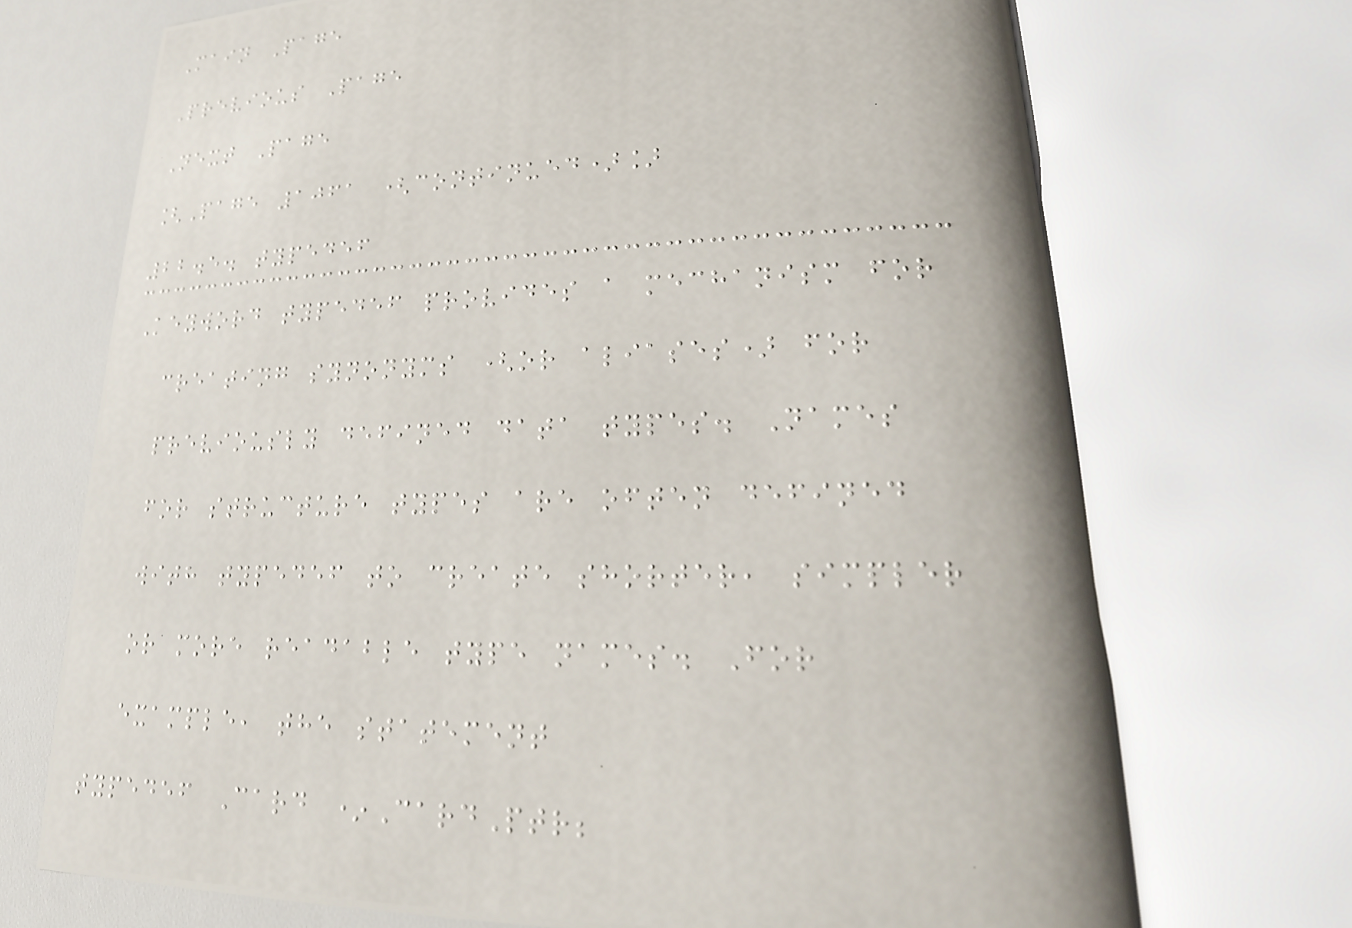Main Page
Previous Page
Next Page
[Page 1061 (continued)]
22.5. typedef
Keyword typedef provides a mechanism for
creating synonyms (or aliases) for
previously defined data types. Names
for structure types are often defined
with typedef to create shorter, simpler
or more readable type names. For
example, the statement
typedef Card *CardPtr;
